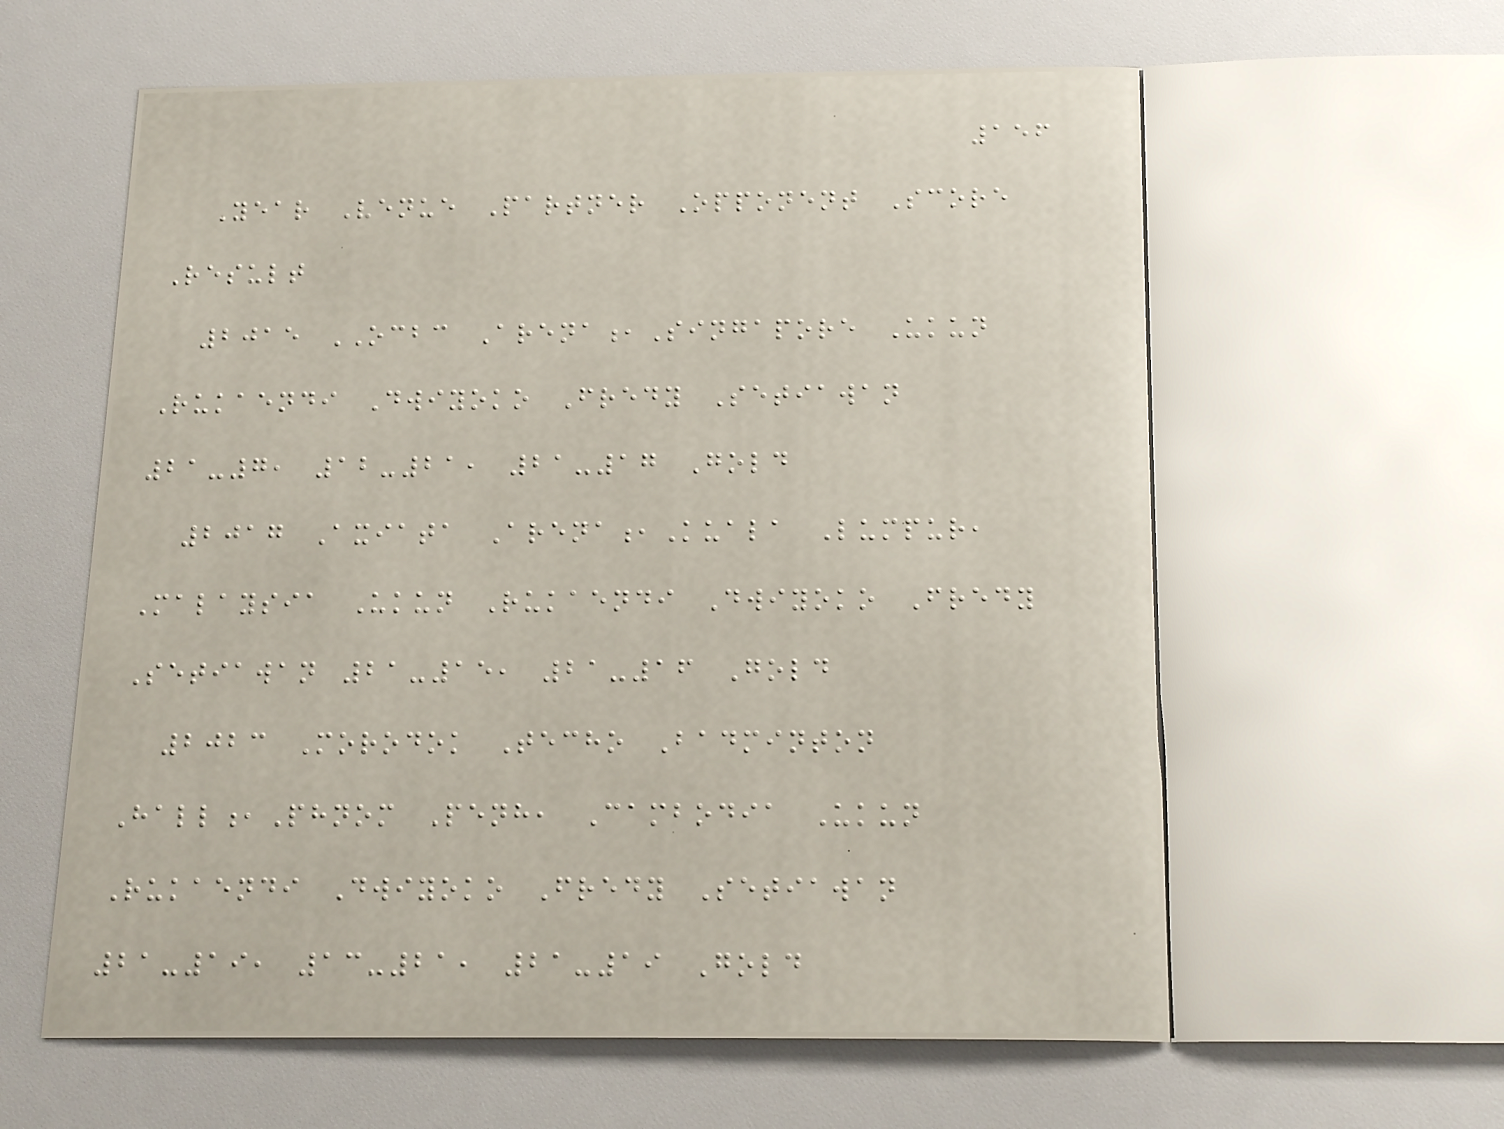156
Year Venue Partner Opponent Score
Result
2015 OCBC Arena,Singapore Ukun
Rukaendi Dwiyoko Fredy Setiawan
21-7, 12-21, 21-17 Gold
2017 Axiata Arena,Kuala Lumpur,
Malaysia Ukun Rukaendi Dwiyoko Fredy
Setiawan 21-15, 21-16 Gold
2023 Morodok Techo Badminton
Hall,Phnom Penh, Cambodia Ukun
Rukaendi Dwiyoko Fredy Setiawan
21-19, 13-21, 21-19 Gold
